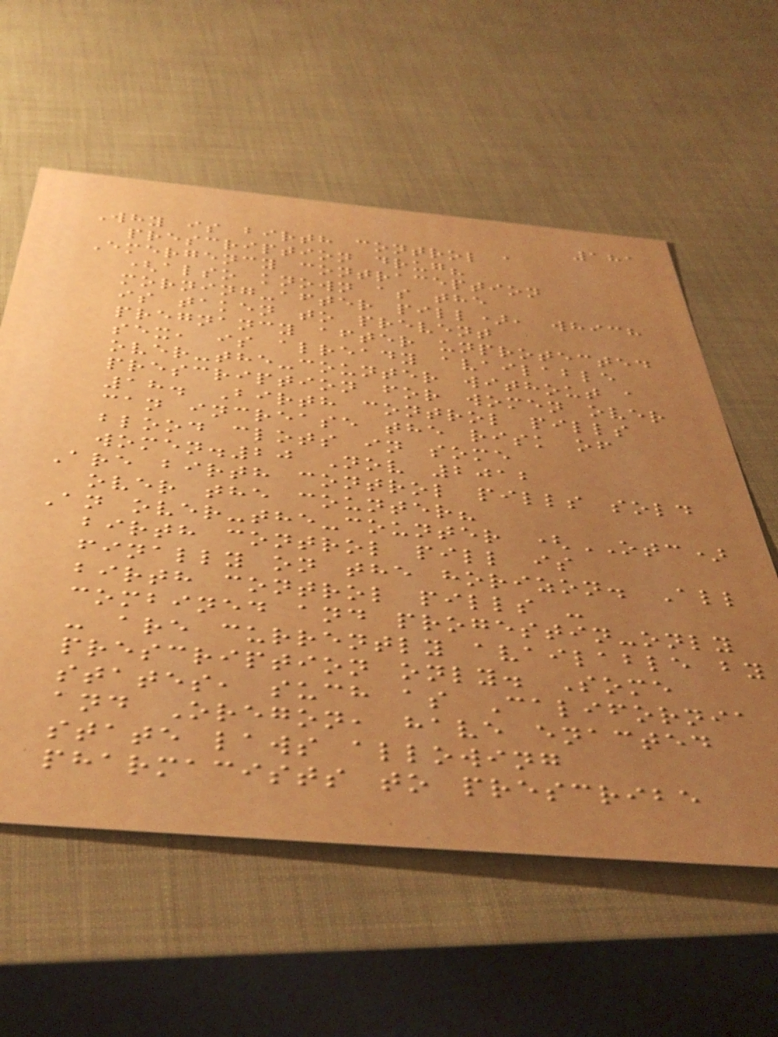181
Why is birth control a
prescription drug?
Emergency contraception
(also known as the
morning-after pill), which
is taken to prevent
pregnancy after unprotected
sex, is already available
over-the-counter without a
prescription for women over
18. Birth control pills
can increase the risk of
blood clots in some
women.20 Nov 2012
Are birth control pills sold
over the counter?
An over-the-counter (OTC)
birth control pill is
finally on the horizon. All
birth control pills -
combined and progestin-only
- are currently available by
prescription only. Some
states, such as California
and Oregon, have enacted
state laws allowing
pharmacists to prescribe
